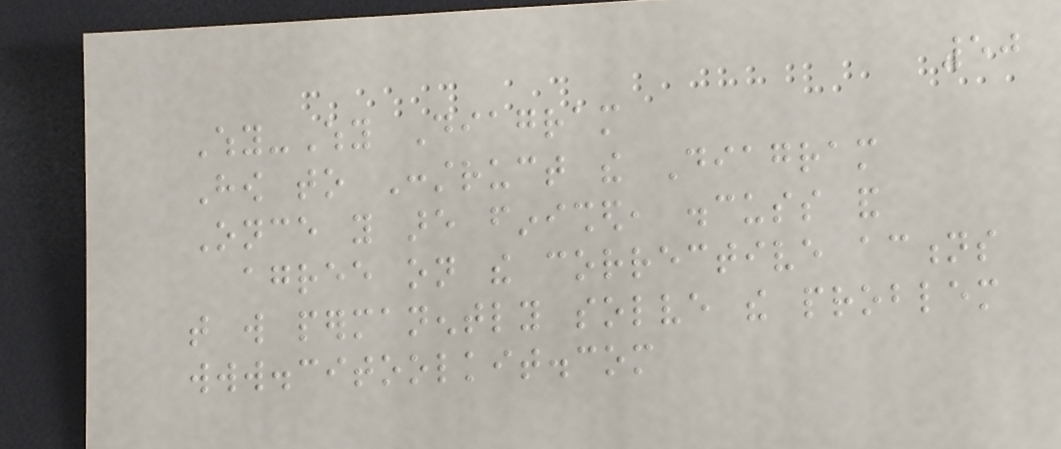50
Why-Why Diagram
How to Construct the Diagram
Once you are finished, discuss and
agree on the corrective actions
that will permanently solve the problem
www.citoolkit.com
